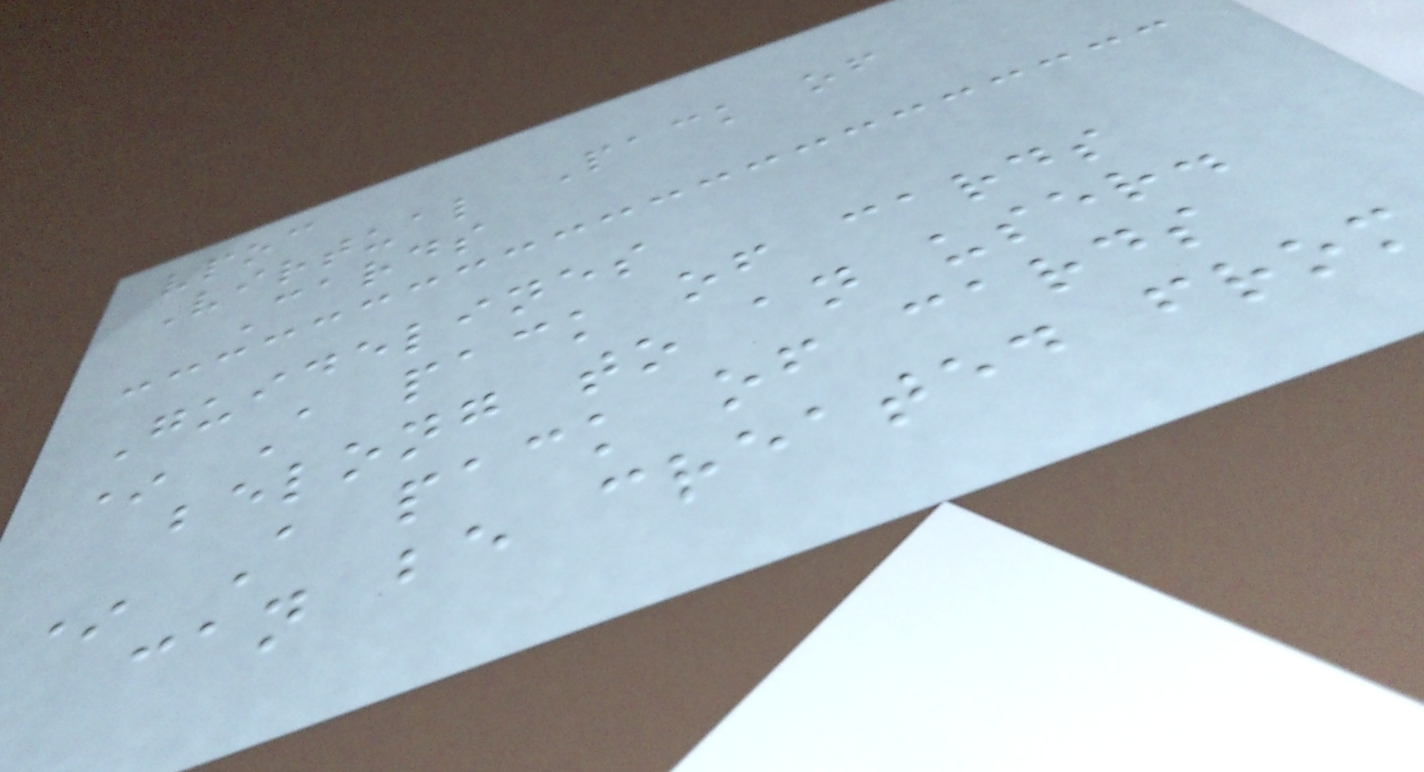vpoc
Virtual Pack of
Cards
Guidelines
* A pack of cards
belong to an user.
* A pack of cards
can be created from
